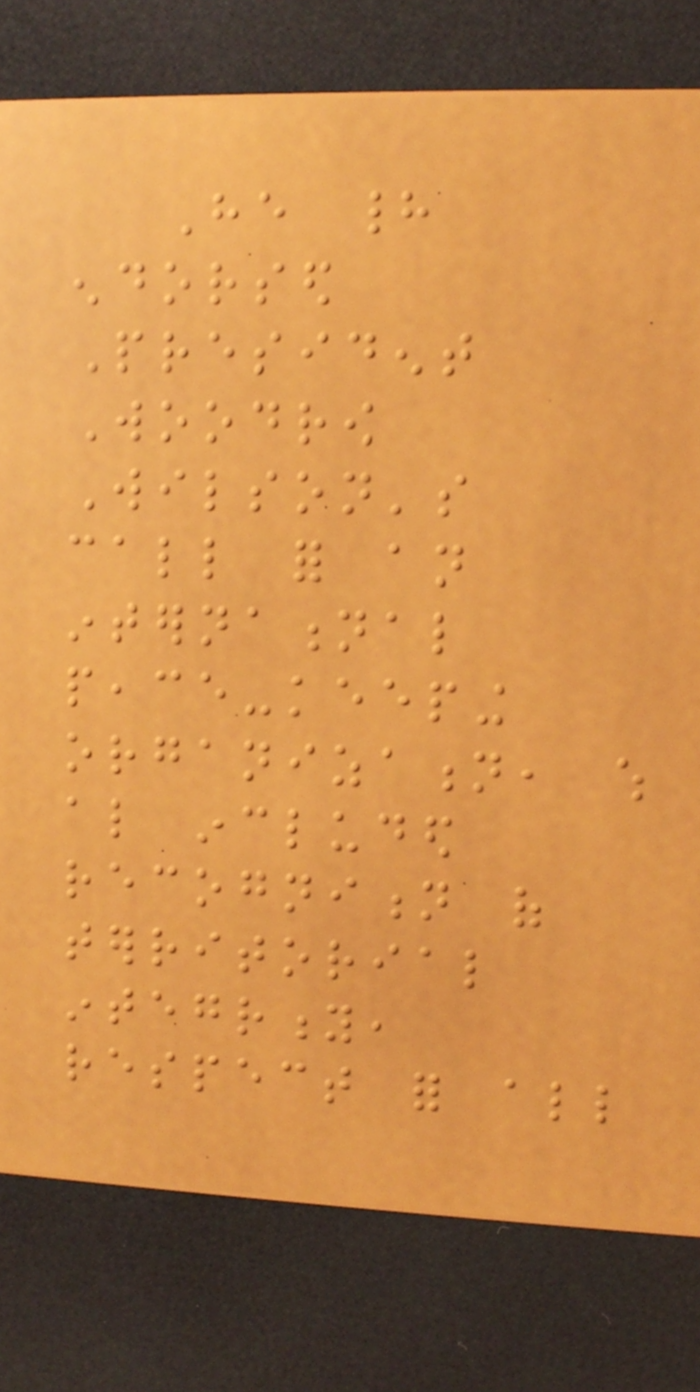He had
endorsed
President
Woodrow
Wilson's
call for an
international
peace-keeping
organization, which
also included
recognition of
territorial
integrity,
respect for all
